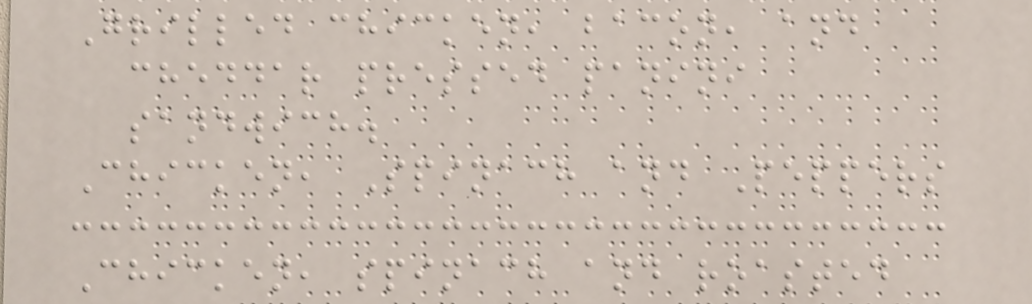Grilled chicken, bacon, and
cheddar pressed panini
sandwich.
Chicken, Spinach and Peppers
Chicken, spinach and roasted
